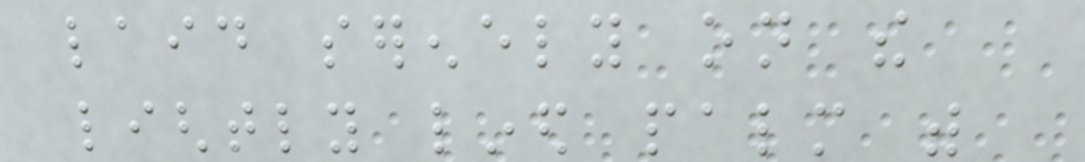laid serenely on the
lightly lined palm with
